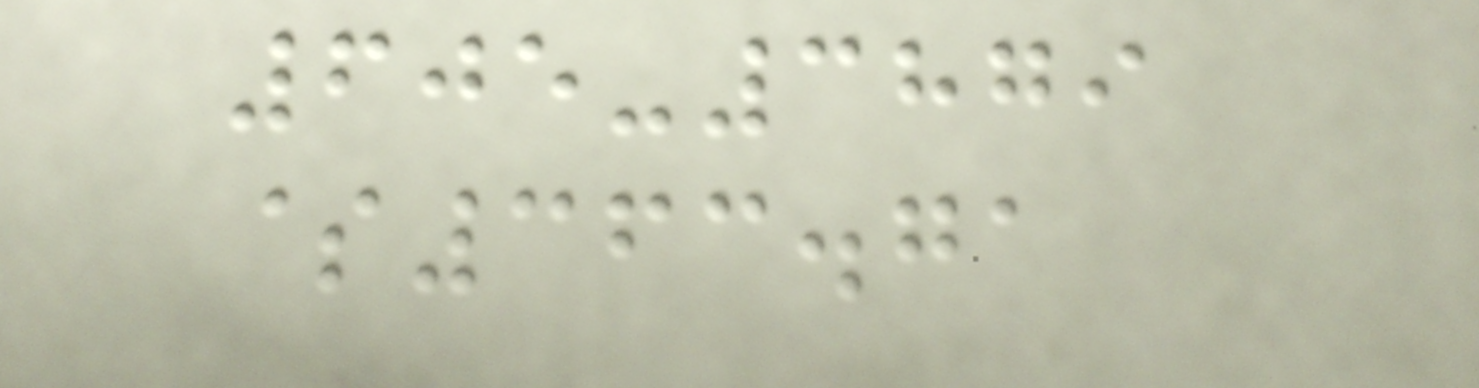605-3879
$363.71
